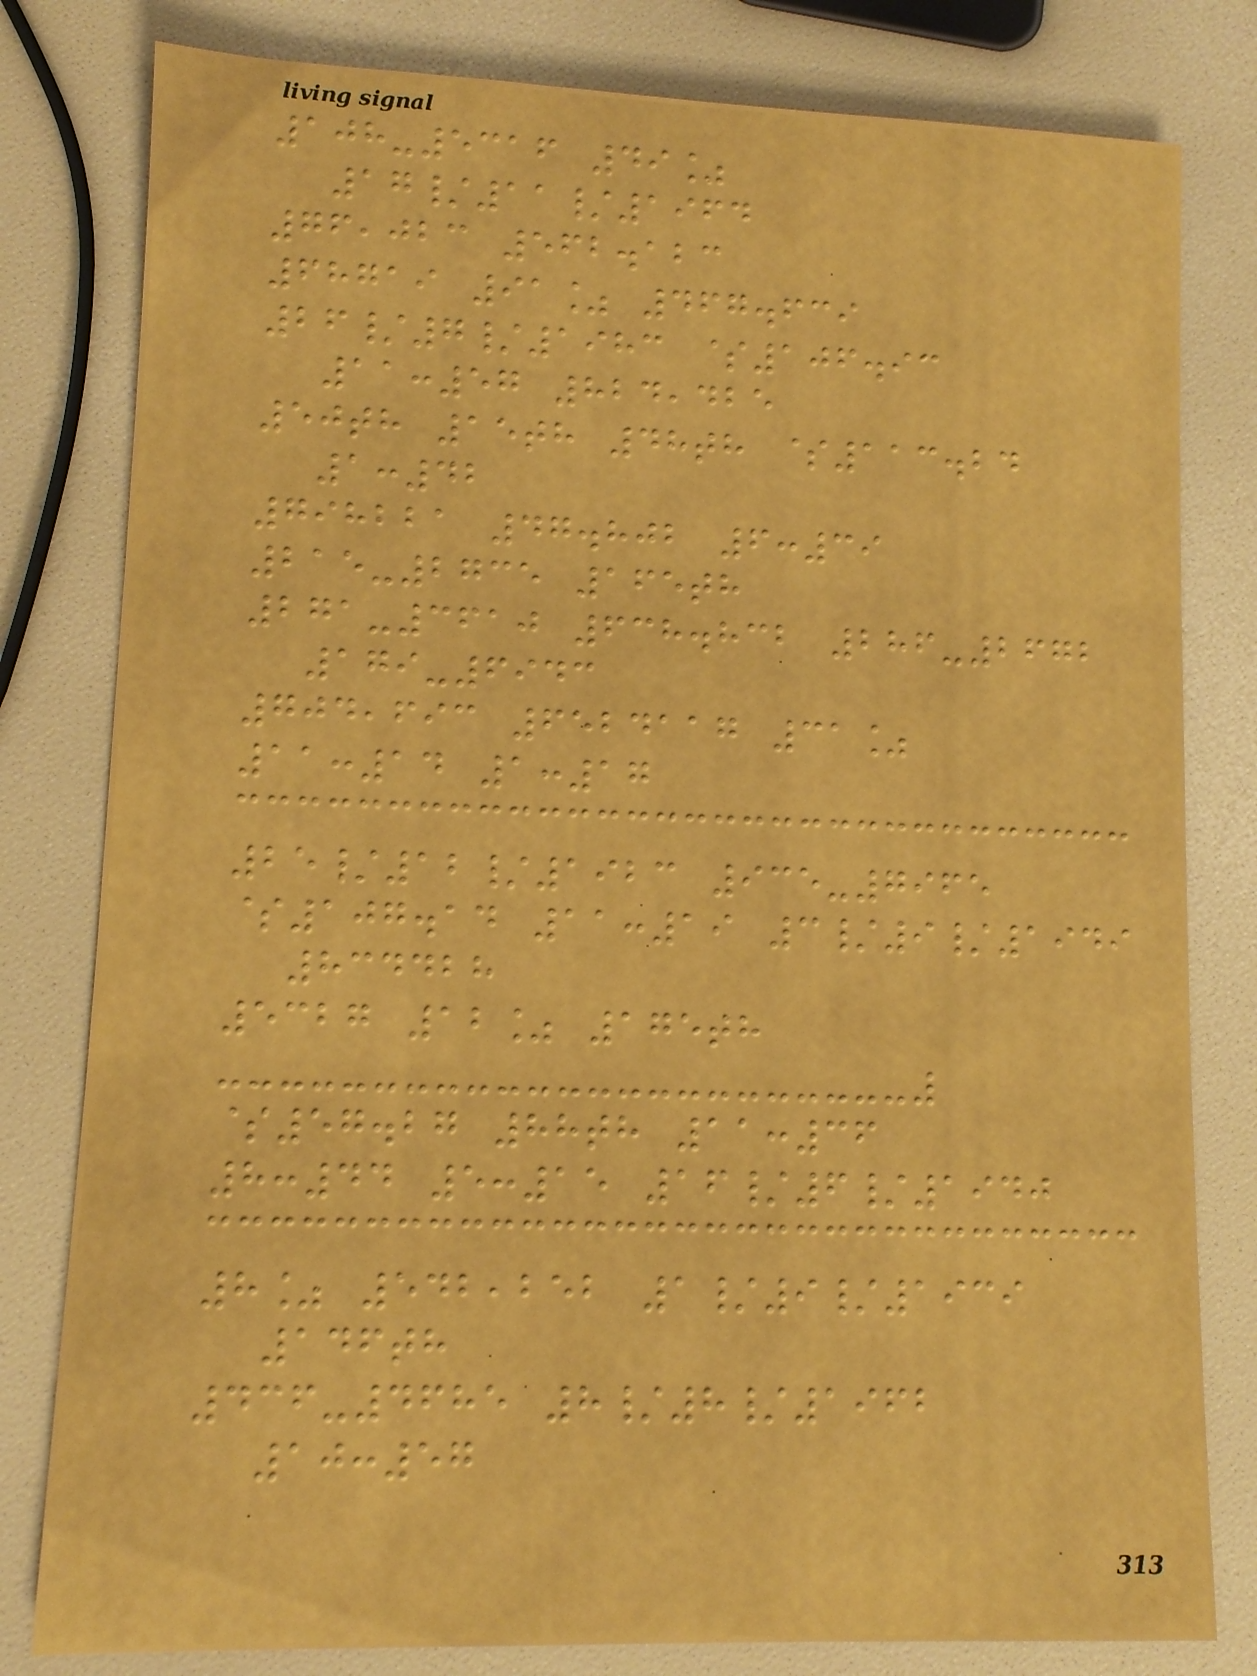108-5316 49%
17/11/1964
76,023 562.123
68719 91% 467.639
26/7/1983 $106.93
11:57 824,425
50th 15th 48th $113.24
1:42
798221 47.802 6:39
215-2735 165th
271-3610 638.832 286-2672
179-6943
704,693 6524117 31%
11:14 1:17
25/12/1923 935-7965
$107.14 11:19 3/9/1949
834428
5327 12% 175th
$57.27 88th 11:36
8:44 5:15 16/6/1940
8% 542,252 1/9/1939
146th
436-4685 8/8/1962
10:57
